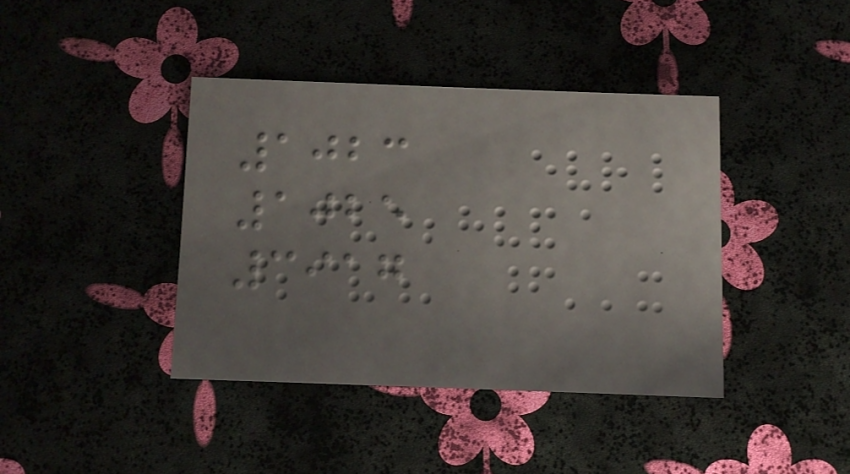1023
1025
3917
